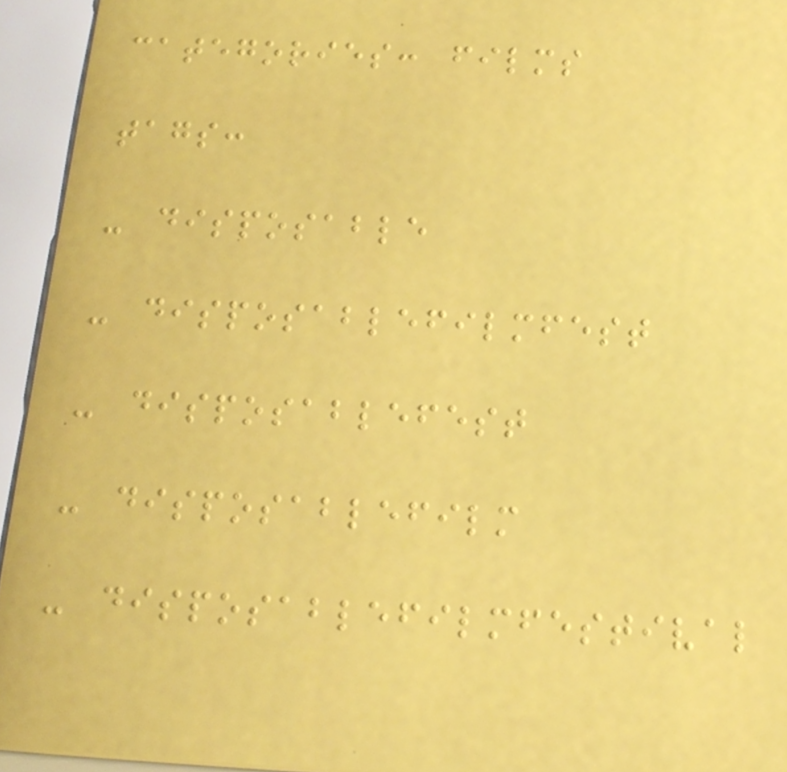categories: films
tags:
- disposable
- disposablefilmfest
- disposablefest
- disposablefilm
- disposablefilmfestival
